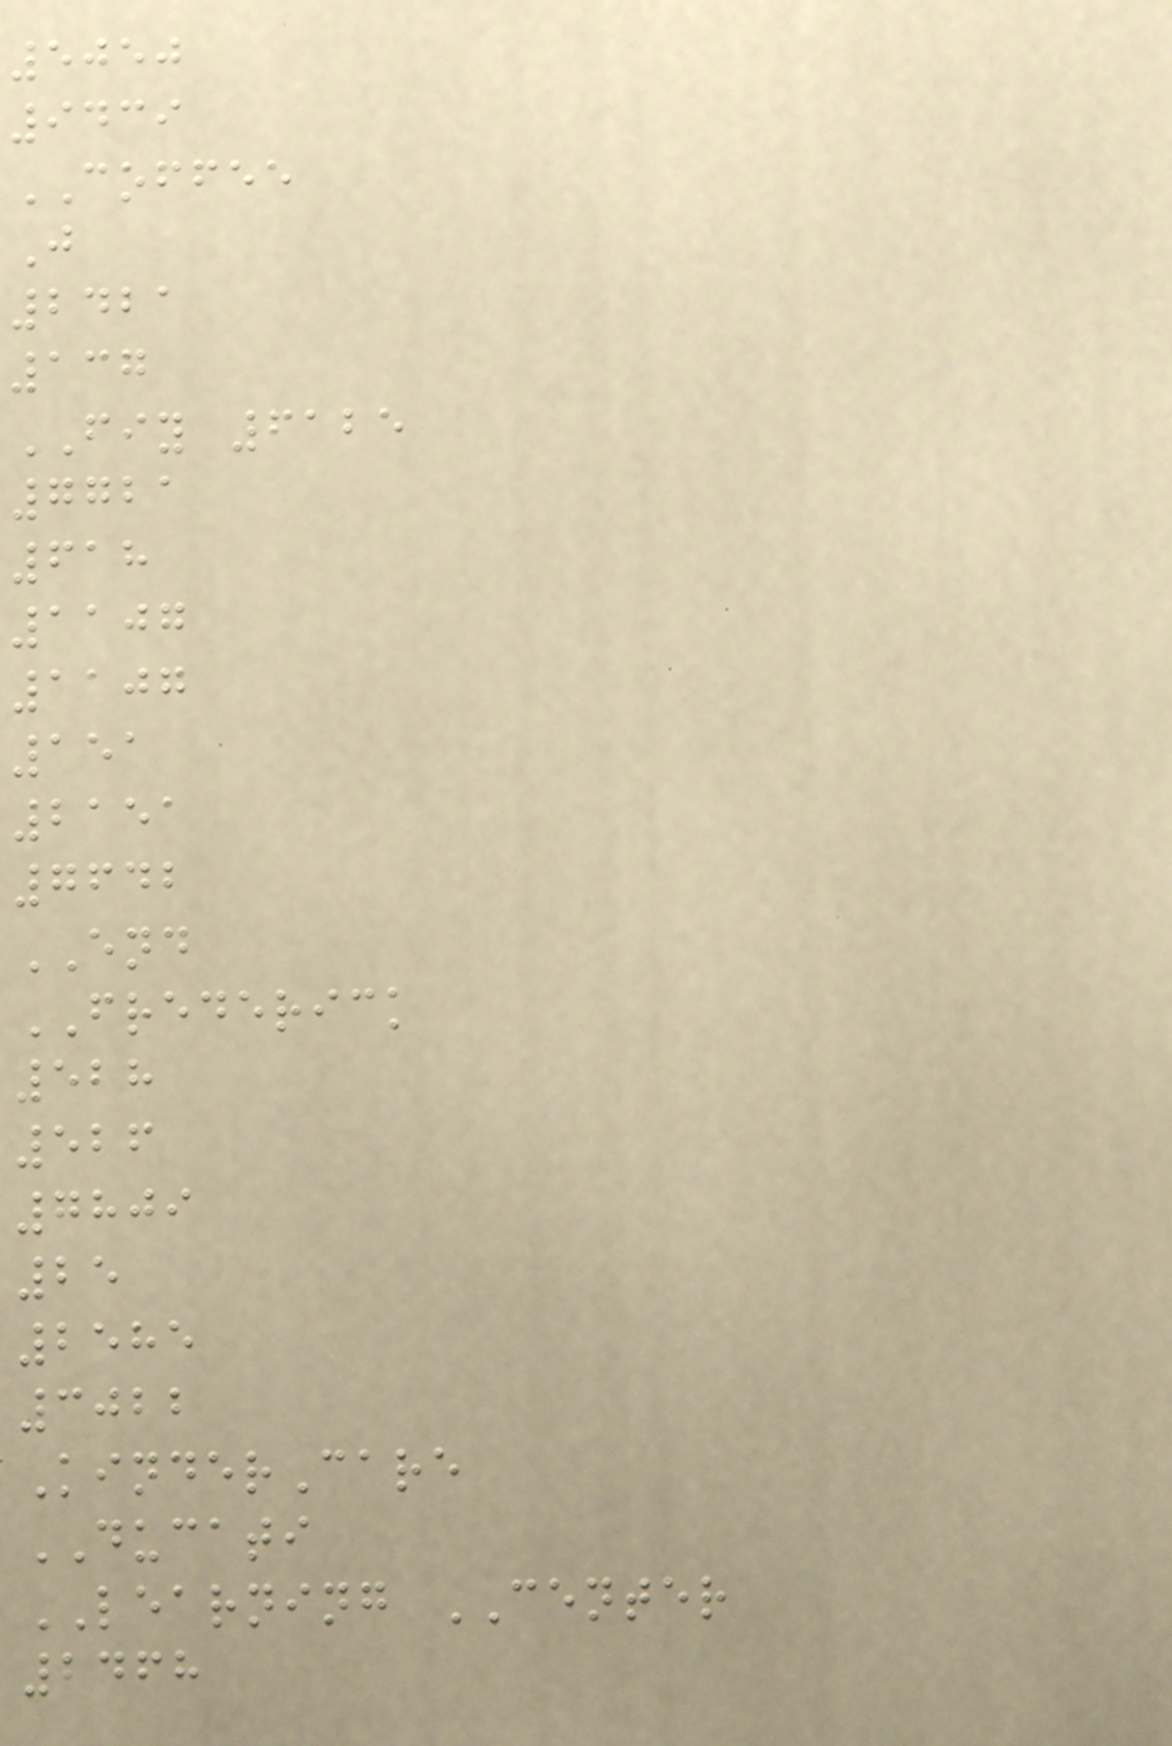5050
9439
COFFEE
J
2421
137
FIY 6125
7721
618
1107
1107
151
2151
7642
END
FREDERICK
528
526
7809
25
2585
3022
KinderCare
DUCATI
LEARNING CENTER
2468
